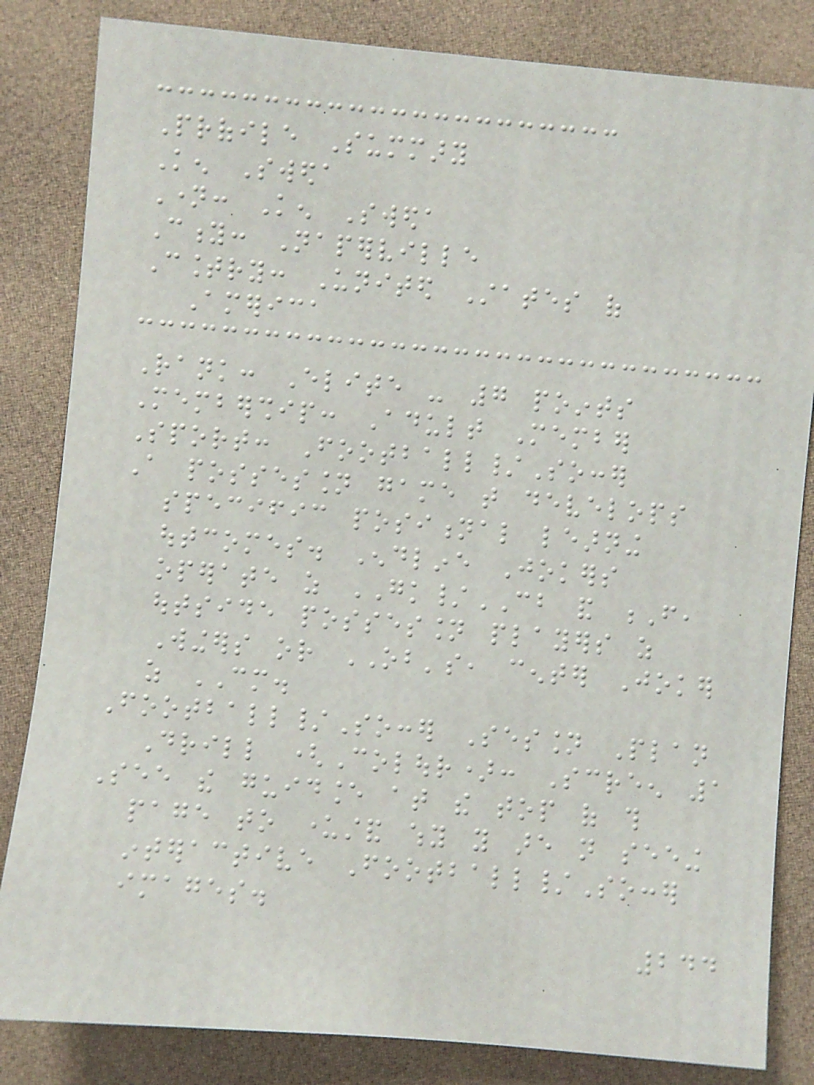Profile Summary
Ken Sweda
Name: Ken Sweda
City: Naperville
Country: United States of
America
Rank: Elite - 7 points
Membership: Adult Member
Sport: Football/Soccer
A possession game that develops
specific positional learning
outcomes. Endline Jokers
operate as GK/CB and F,
outside possession players as
Wingers or OB's, center Joker
as CM.
Football/Soccer Session Plan
Drill (Colour): Screen 1
See the guidance at the top of this
page to understand why you are not seeing
interactive Football/Soccer
images.
244
